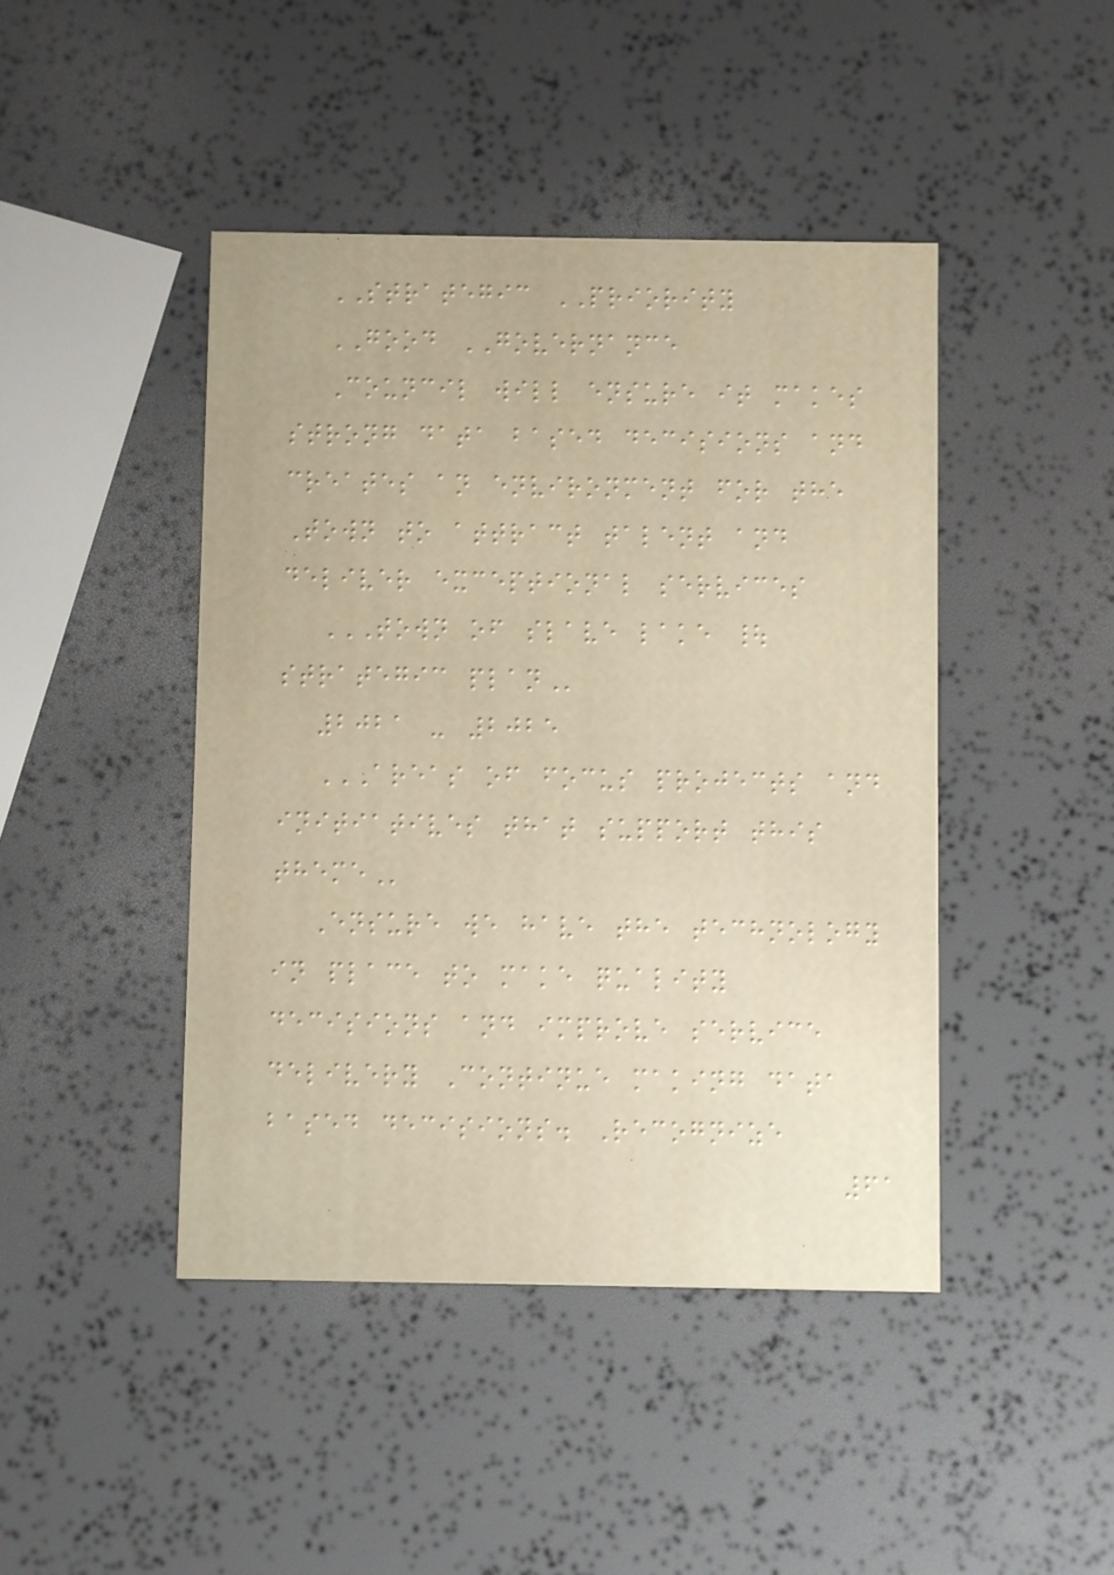STRATEGIC PRIORITY
GOOD GOVERNANCE
Council will ensure it makes
strong data based decisions and
creates an environment for the
Town to attract talent and
deliver exceptional services
TOWN OF SLAVE LAKE |
STRATEGIC PLAN
2021 - 2025
AREAS OF FOCUS PROJECTS AND
INITIATIVES THAT SUPPORT THIS
THEME
Ensure we have the technology
in place to make quality
decisions and improve service
delivery Continue making data
based decisions. Recognize
61
